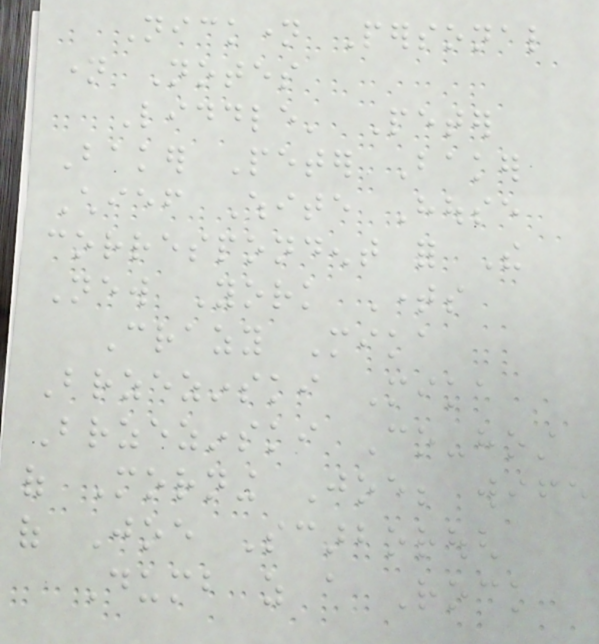Nickname Personal
name Notes
Liddle' Peter
Baker Peter Baker
Chief White House
correspondent for The
New York Times
Crazy Mika
Brzezinski Mika
Brzezinski Co-host
of Morning Joe; wife
of Joe Scarborough
Dumb as a Rock
